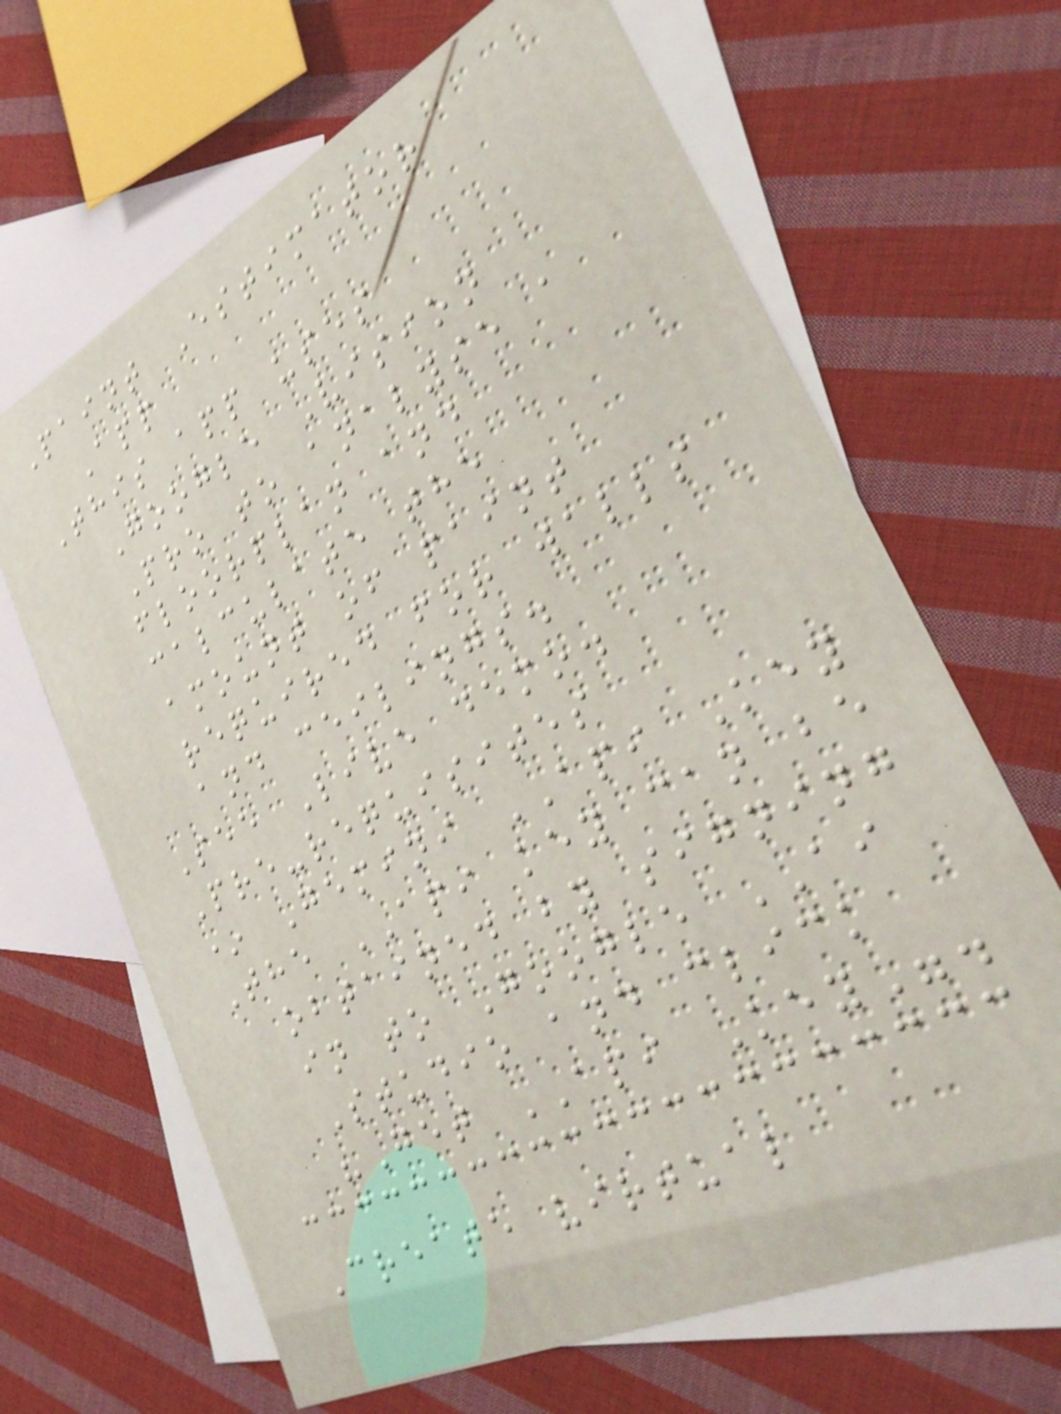Paint Estimator
App
This app uses
Google Vision
Pro to analyse a
floorplan and
calculate the
amount of paint
required for walls
and ceilings.
See Live demo.
Pre-requisites
* Gemini API Key
The API key can be
obtained by signing
in to Google AI
Studio and click
"Get API Key".
Create virtual
